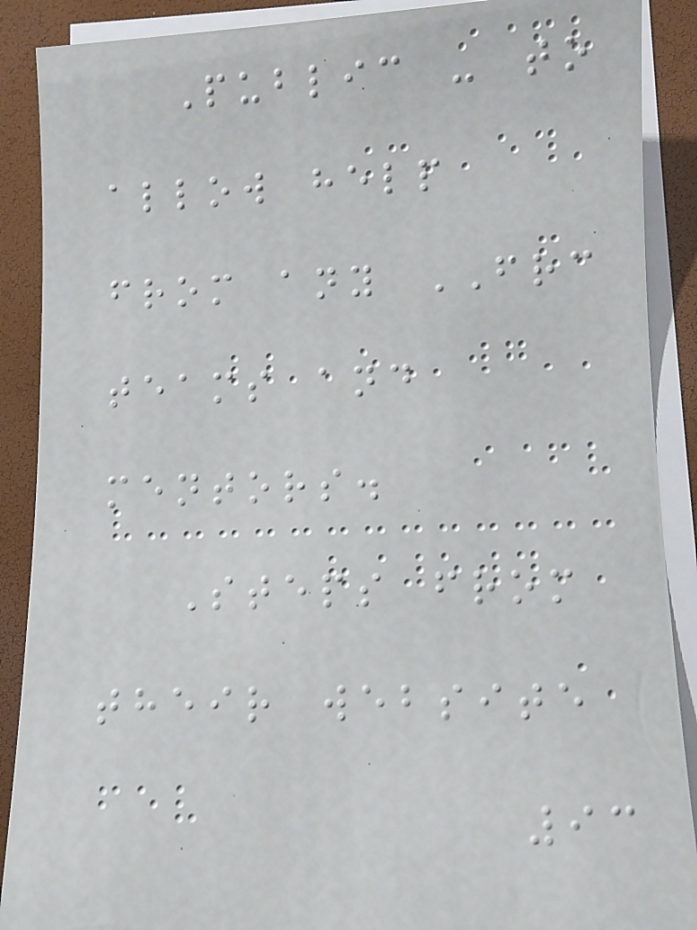Public - to
allow help
from any FRC
teams and
mentors.
Steps from
their website
93
